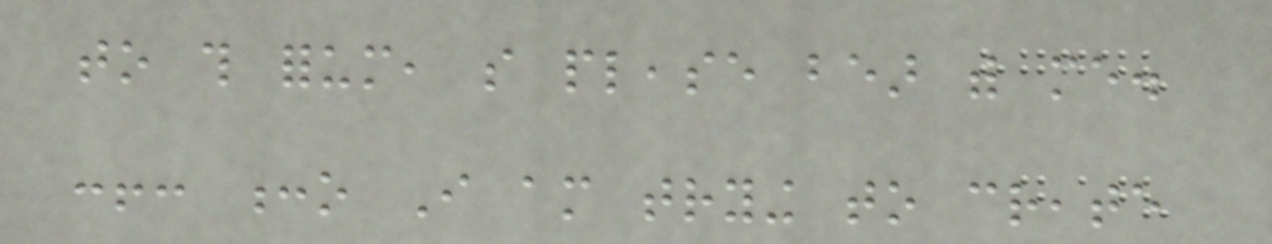to this forum, so please bear with me.
:!: :o I am trying to create
